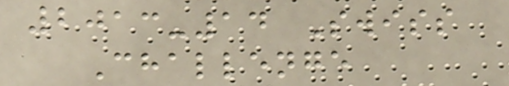2013-14 Swiss
Challenge
